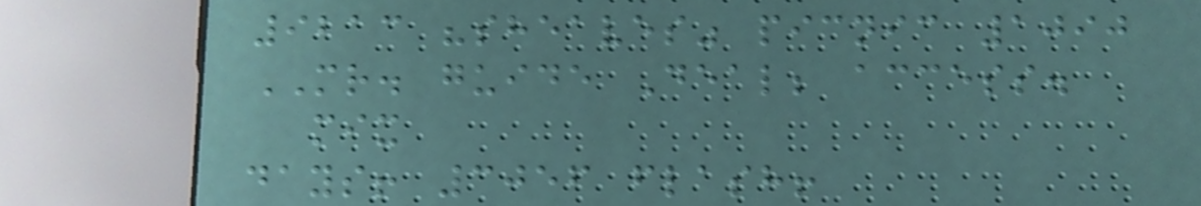9213 "sheaves" picnic 1090
MR. guide Deal; access.
mix
days! 3056 flash!
